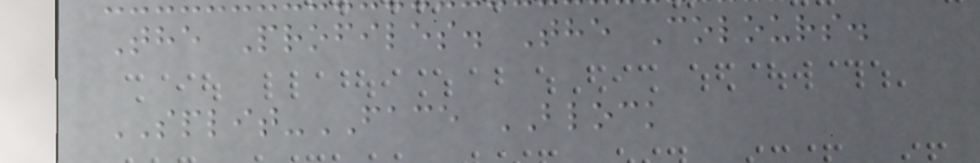The Profiles. The Colours.
SPLIT-FACE BLOCK
